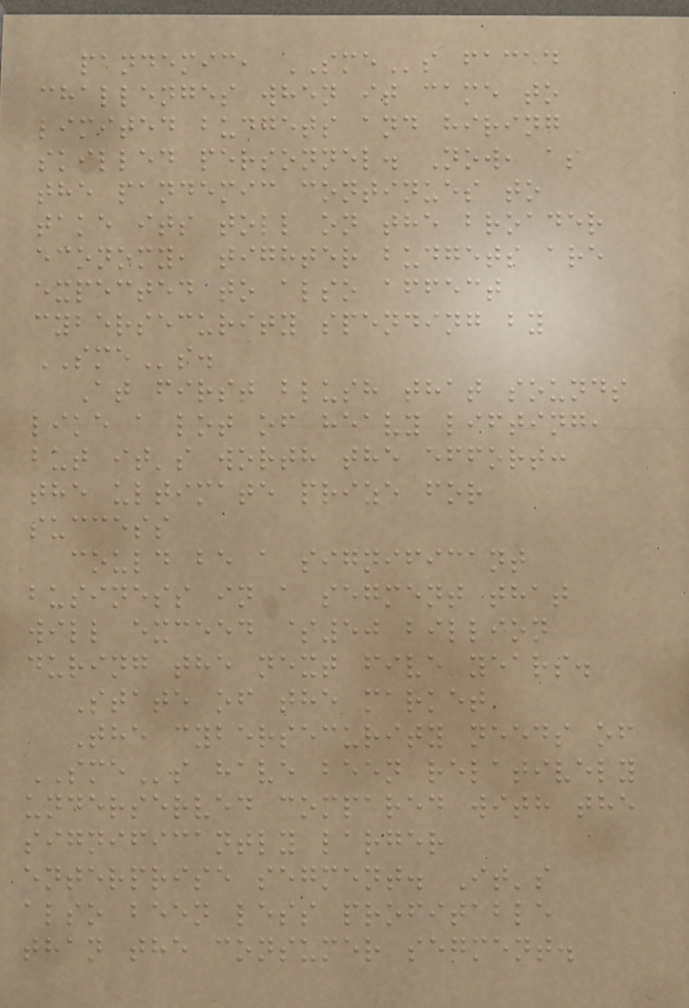pandemic, SMEs faced
challenges when it came to
limited budgets and hiring
skilled personnel. Now, as
the pandemic continues to
take its toll on the broader
economy, tighter budgets are
expected to also affect
cybersecurity spending by
SMEs.
At first blush that sounds
like a lot of heavy lifting,
but it's worth the effort:
the ultimate prize for
success
could be a significant
business in a segment that
will exceed $50 billion
during the next five years.
State of the market
The cybersecurity needs of
SMEs have been relatively
underserved compared with the
significantly larger
enterprise segment. It's
also been less profitable
than the consumer segment.
